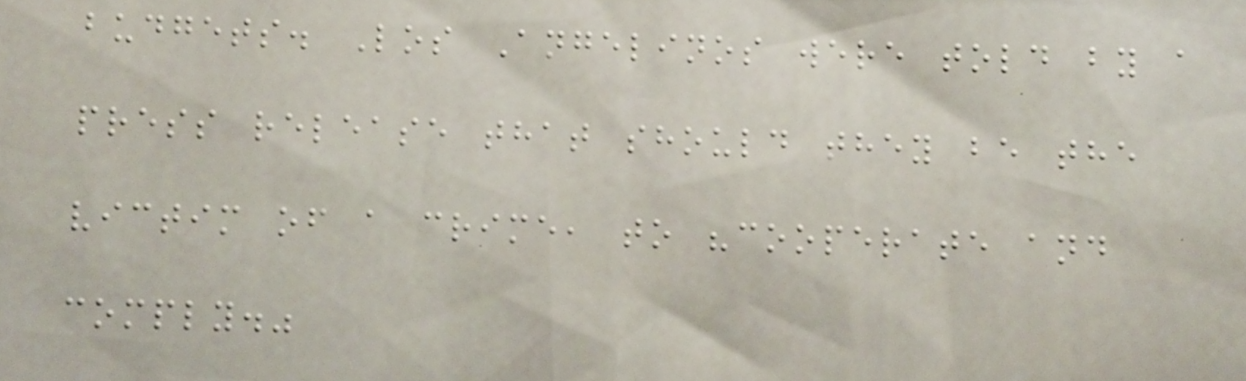budgets. Los Angelinos were told by a
press release that should they be the
victim of a crime, to "cooperate and
comply."
